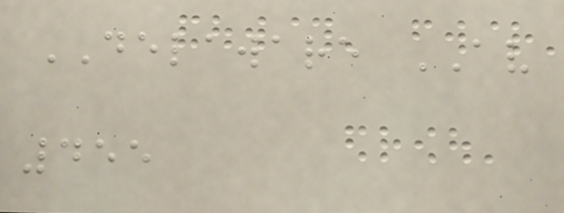DELAWARE AV
455
